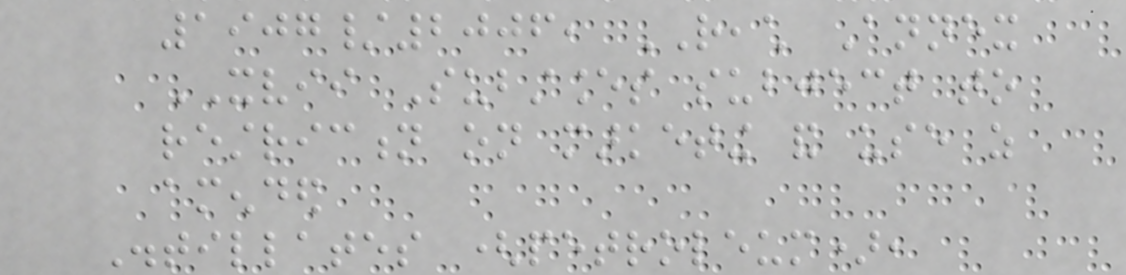1907/2006, REACH Annex
XVII Substances subject to
restriction on marketing and use as
amended
Distillates (petroleum),
